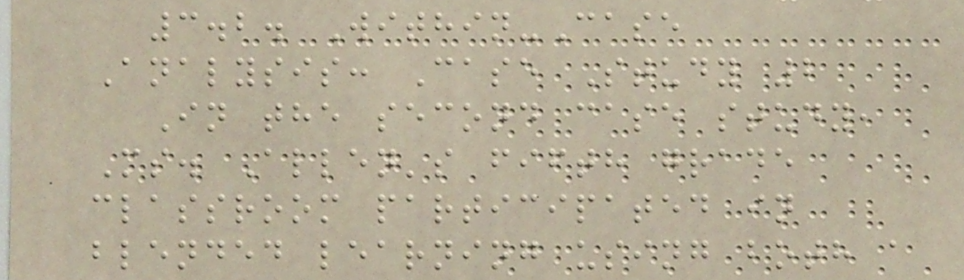3.2. Within-Case
Analysis: Case Study 2
In the second case study,
Ms. Allen's fifth grade
classroom participated in
blended learning using both a
